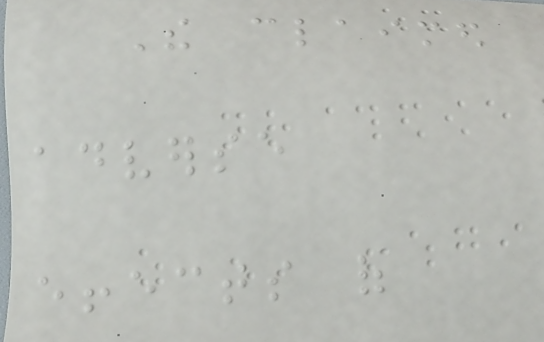The claimed
adverse
effects of
